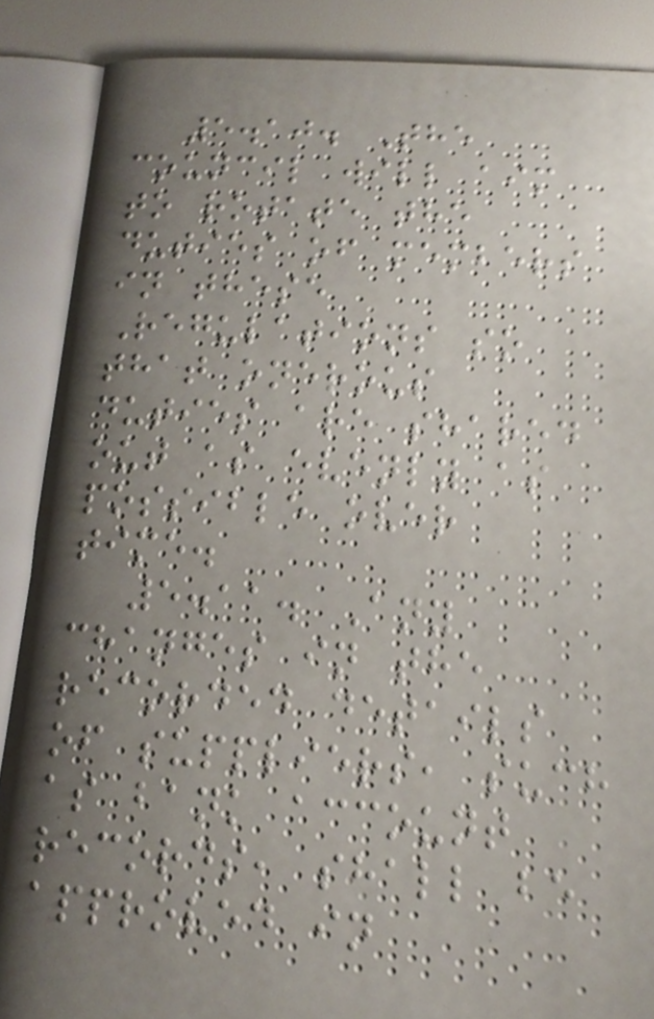5.10. The
council will aim
to rotate the
duties of members
in these
Regulations so
that onerous
duties are shared
out as evenly as
possible over
time.
5.11. Any
changes in the
recorded details
of suppliers, such
as bank account
records, shall be
approved in
